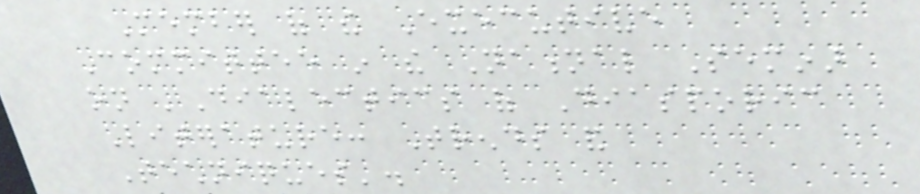Member of the Executive
Committee in the National Seminar
on 'Dialectics of Diasporic
Literature: Trends and
Techniques'.
